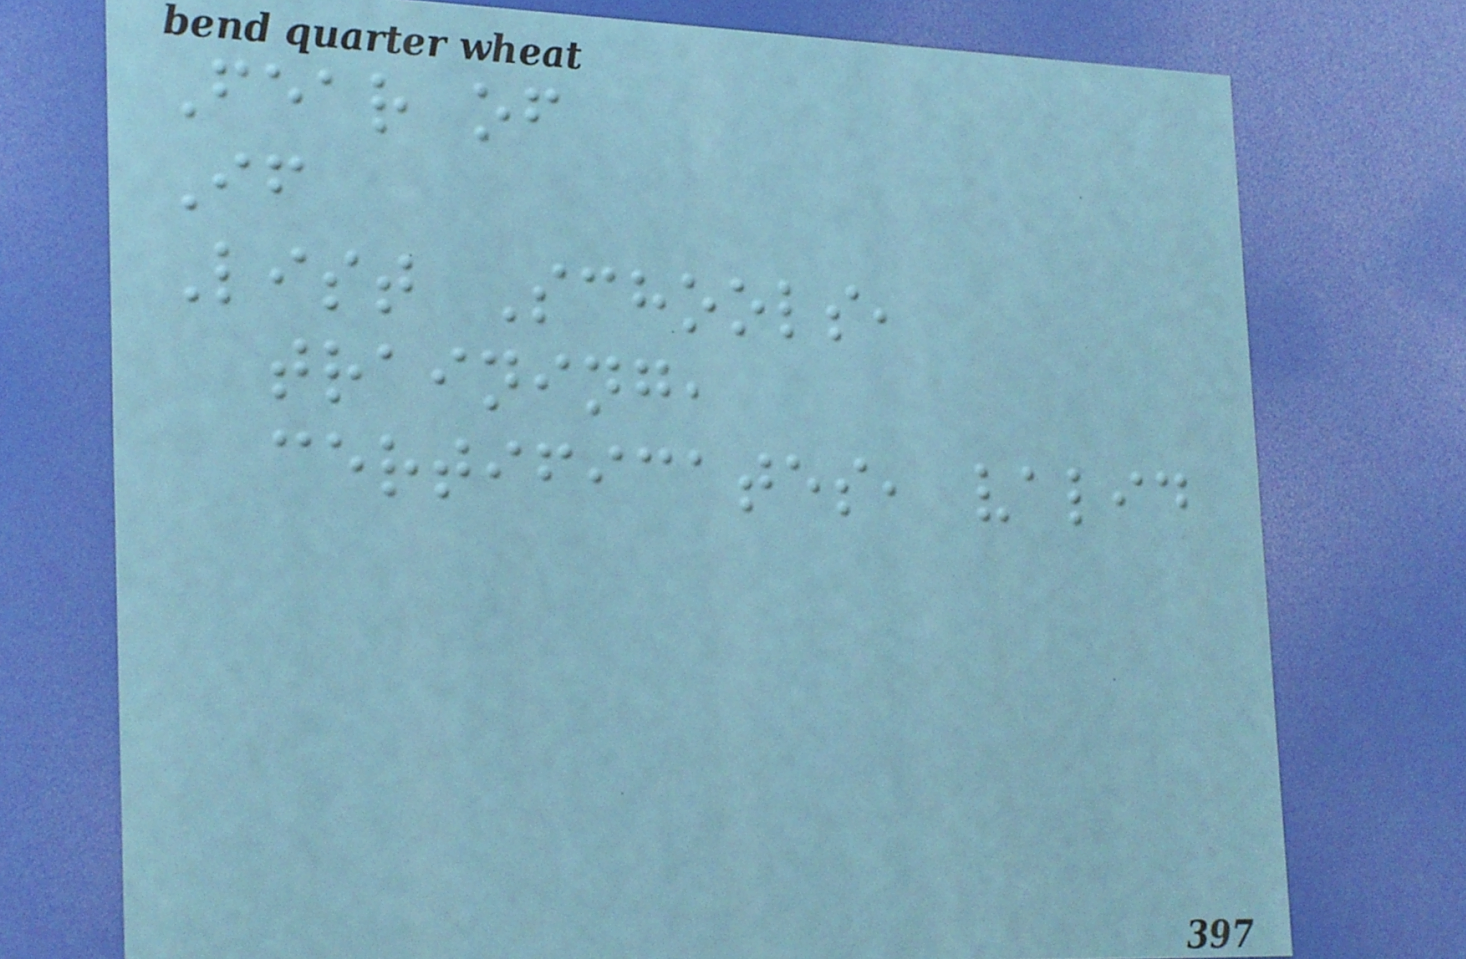Fear of
If
List Schools,
training,
certificates, valid
